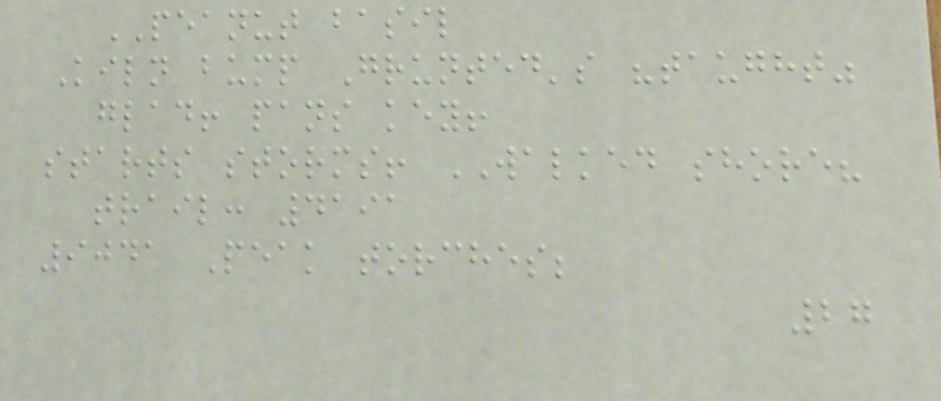PEANUT basil
Kiln bump Grunted's "taught"
glad! pans key!
starts storms! WALKED shore?
trail: 4191
9041 Peak torches;
27
